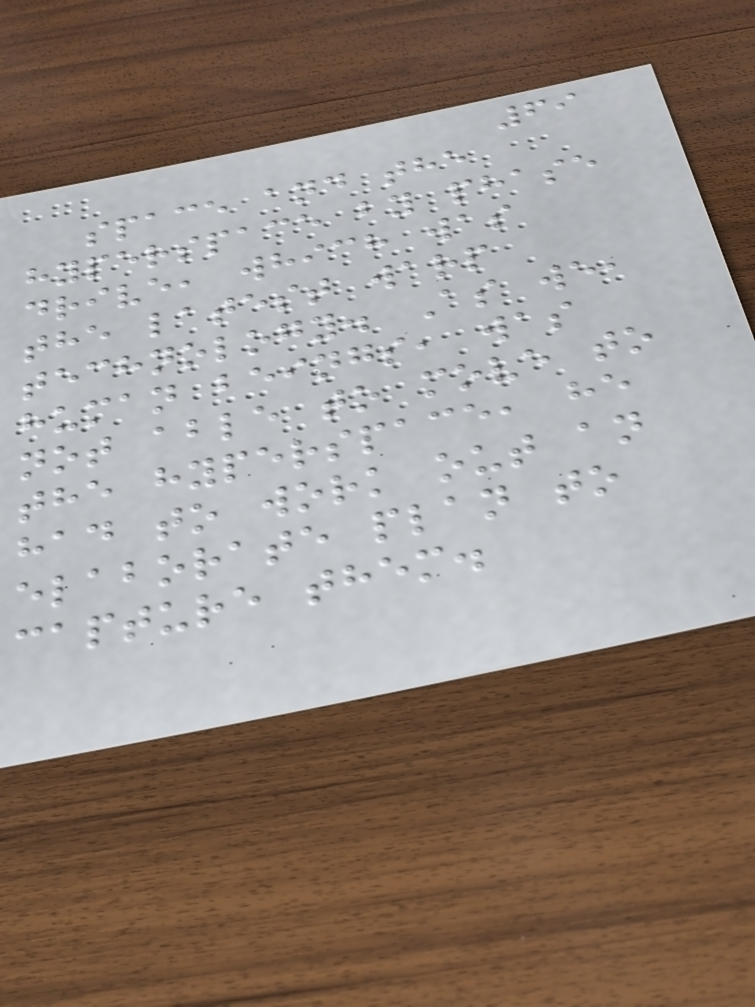69
space and the
hyperspace by phase
drive, which was
the latest warp
technology. As we,
human beings, was
not able to move to
the hyperspace, he
had to work out an
elaborate plan to
capture them.
